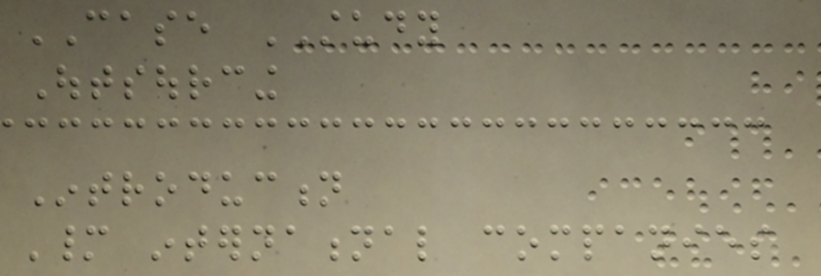CASE STUDY
Outsourcing
Introduction
Many international companies
